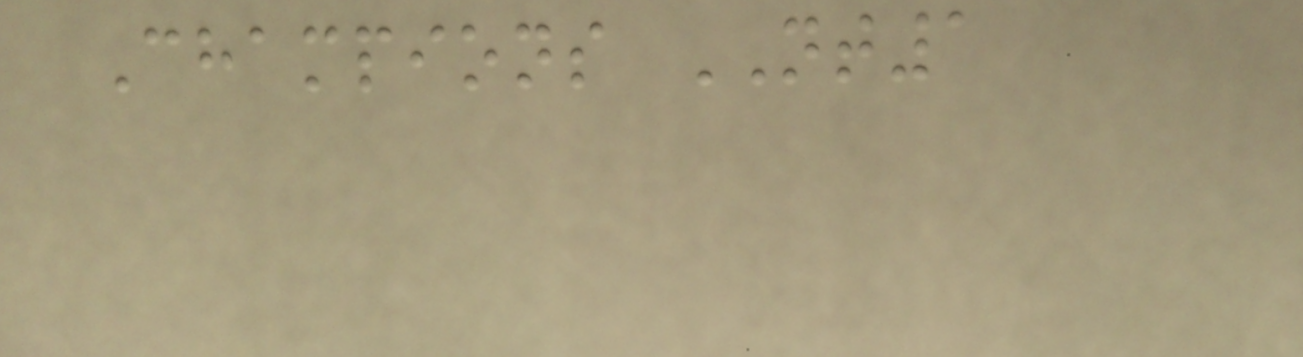Champions NT1
